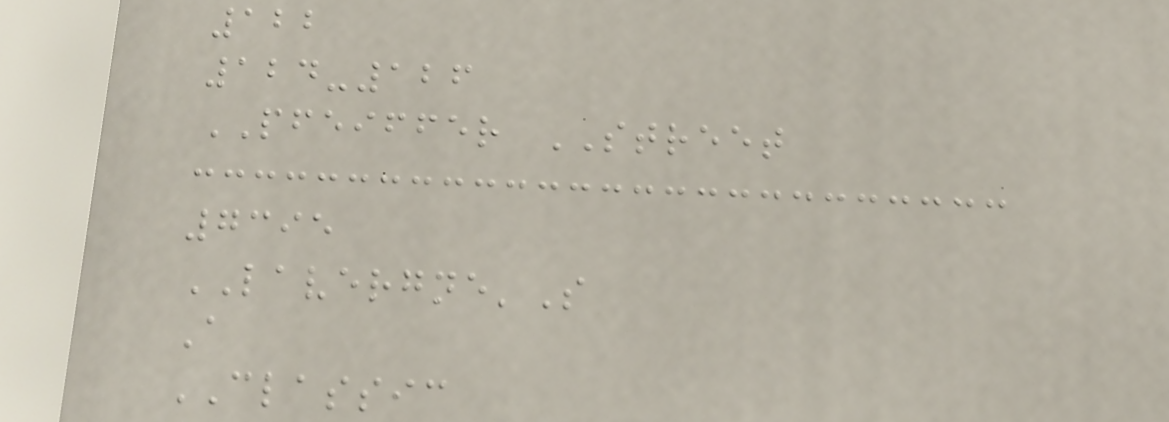122
124-126
PFEIFFER STREET
7395
LAVERGNE'S
A
CLASSIC
